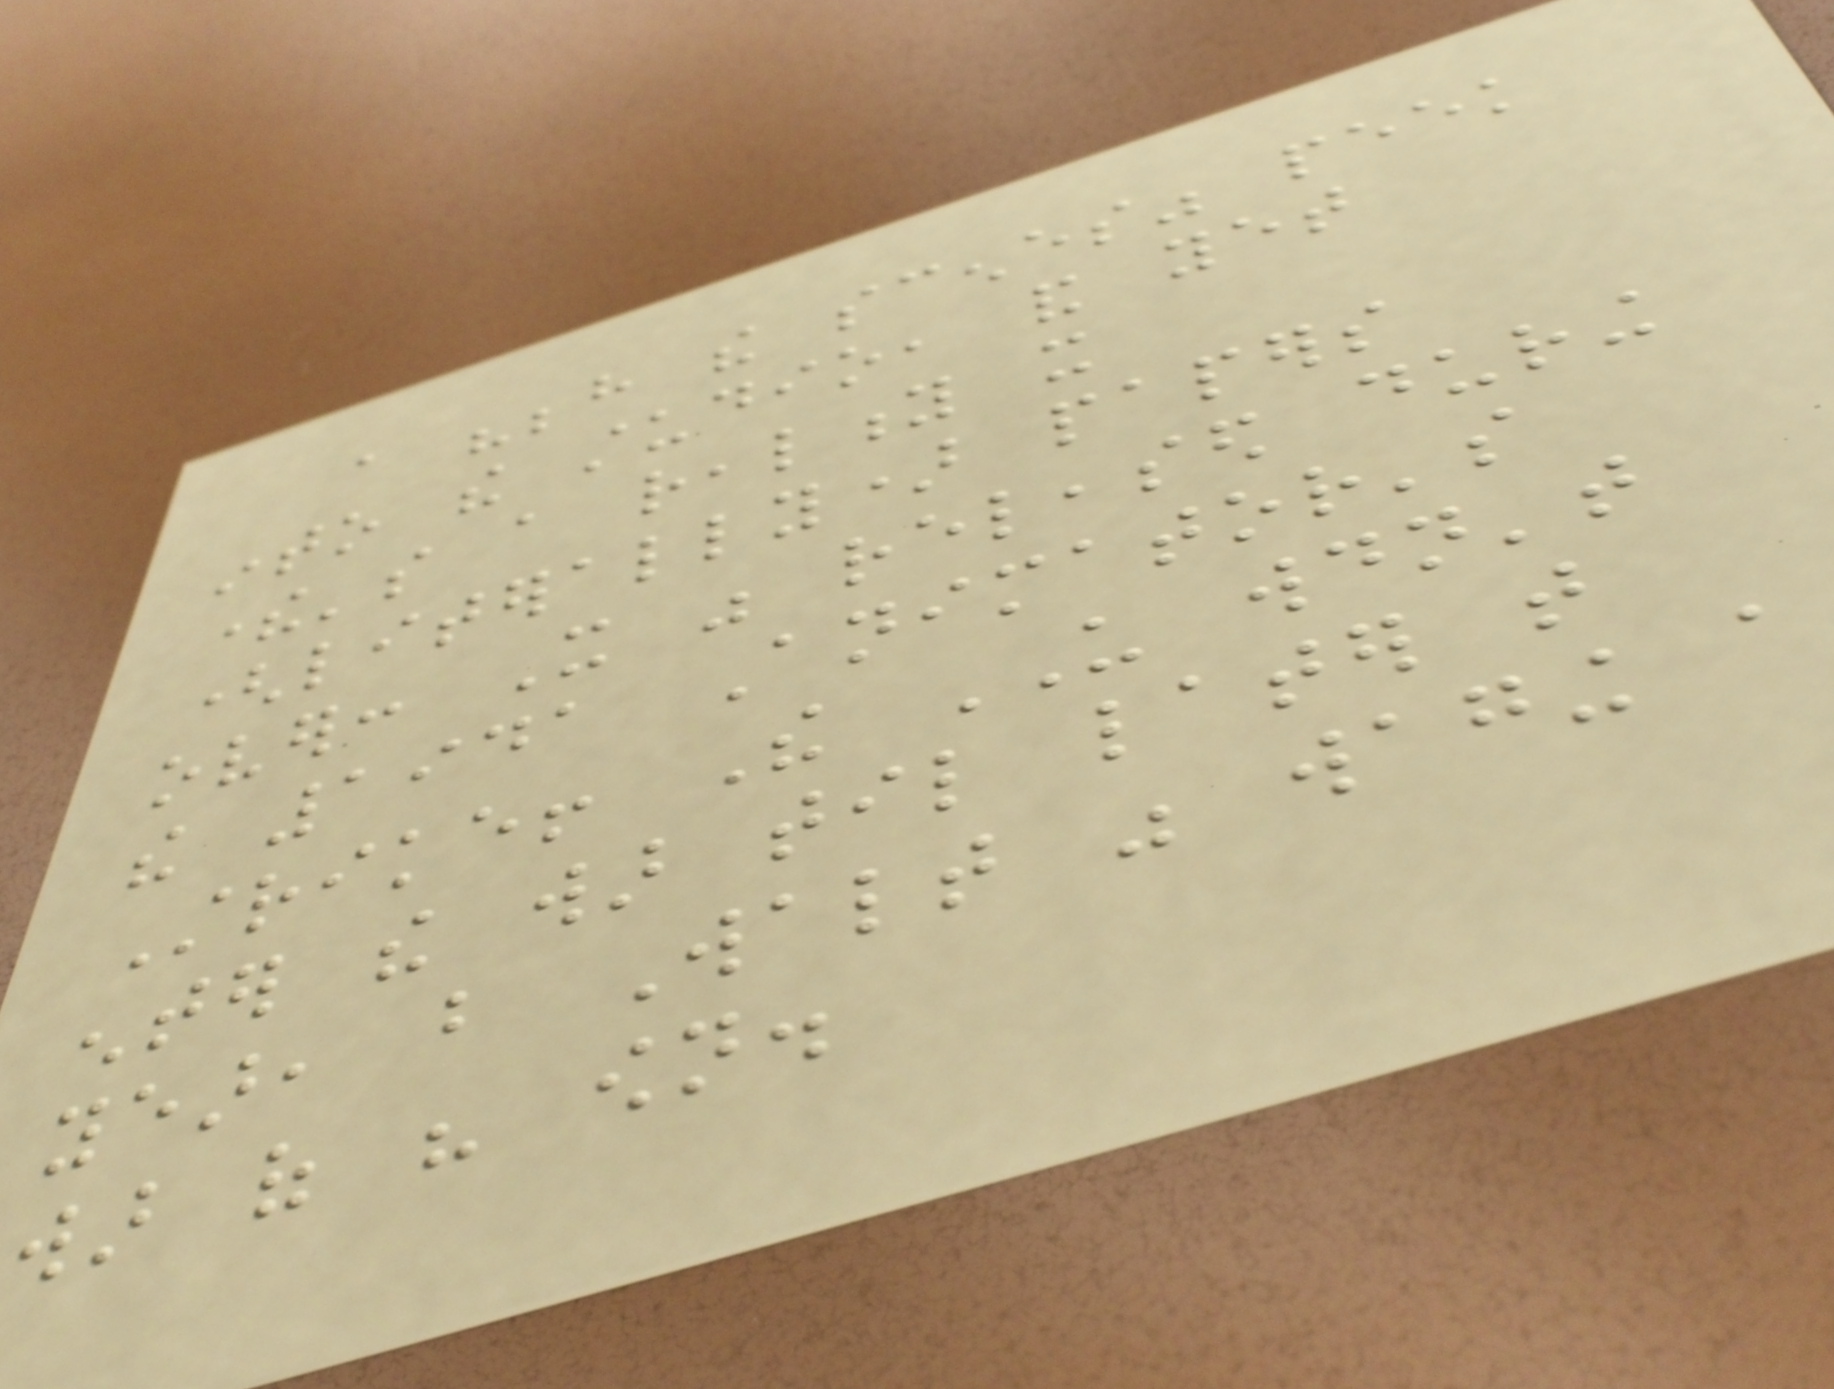a "behind the scenes" peek
into the studio, and yet
there's a reality it
(literally) papers
over: It was released during
the 1941 Animator's
Strike! The US wouldn't
enter the war til later that
year, but Walt was waging a
war of his own.
